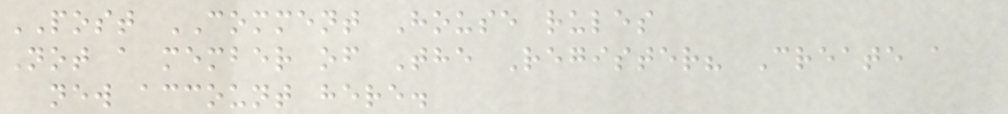POST COMMENT House rules
Not a member of The Register? Create a
new account here.
